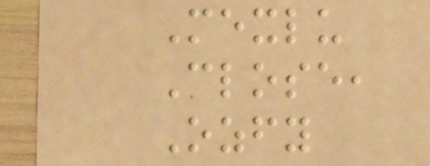Mexlu
Close,
Ozfy
